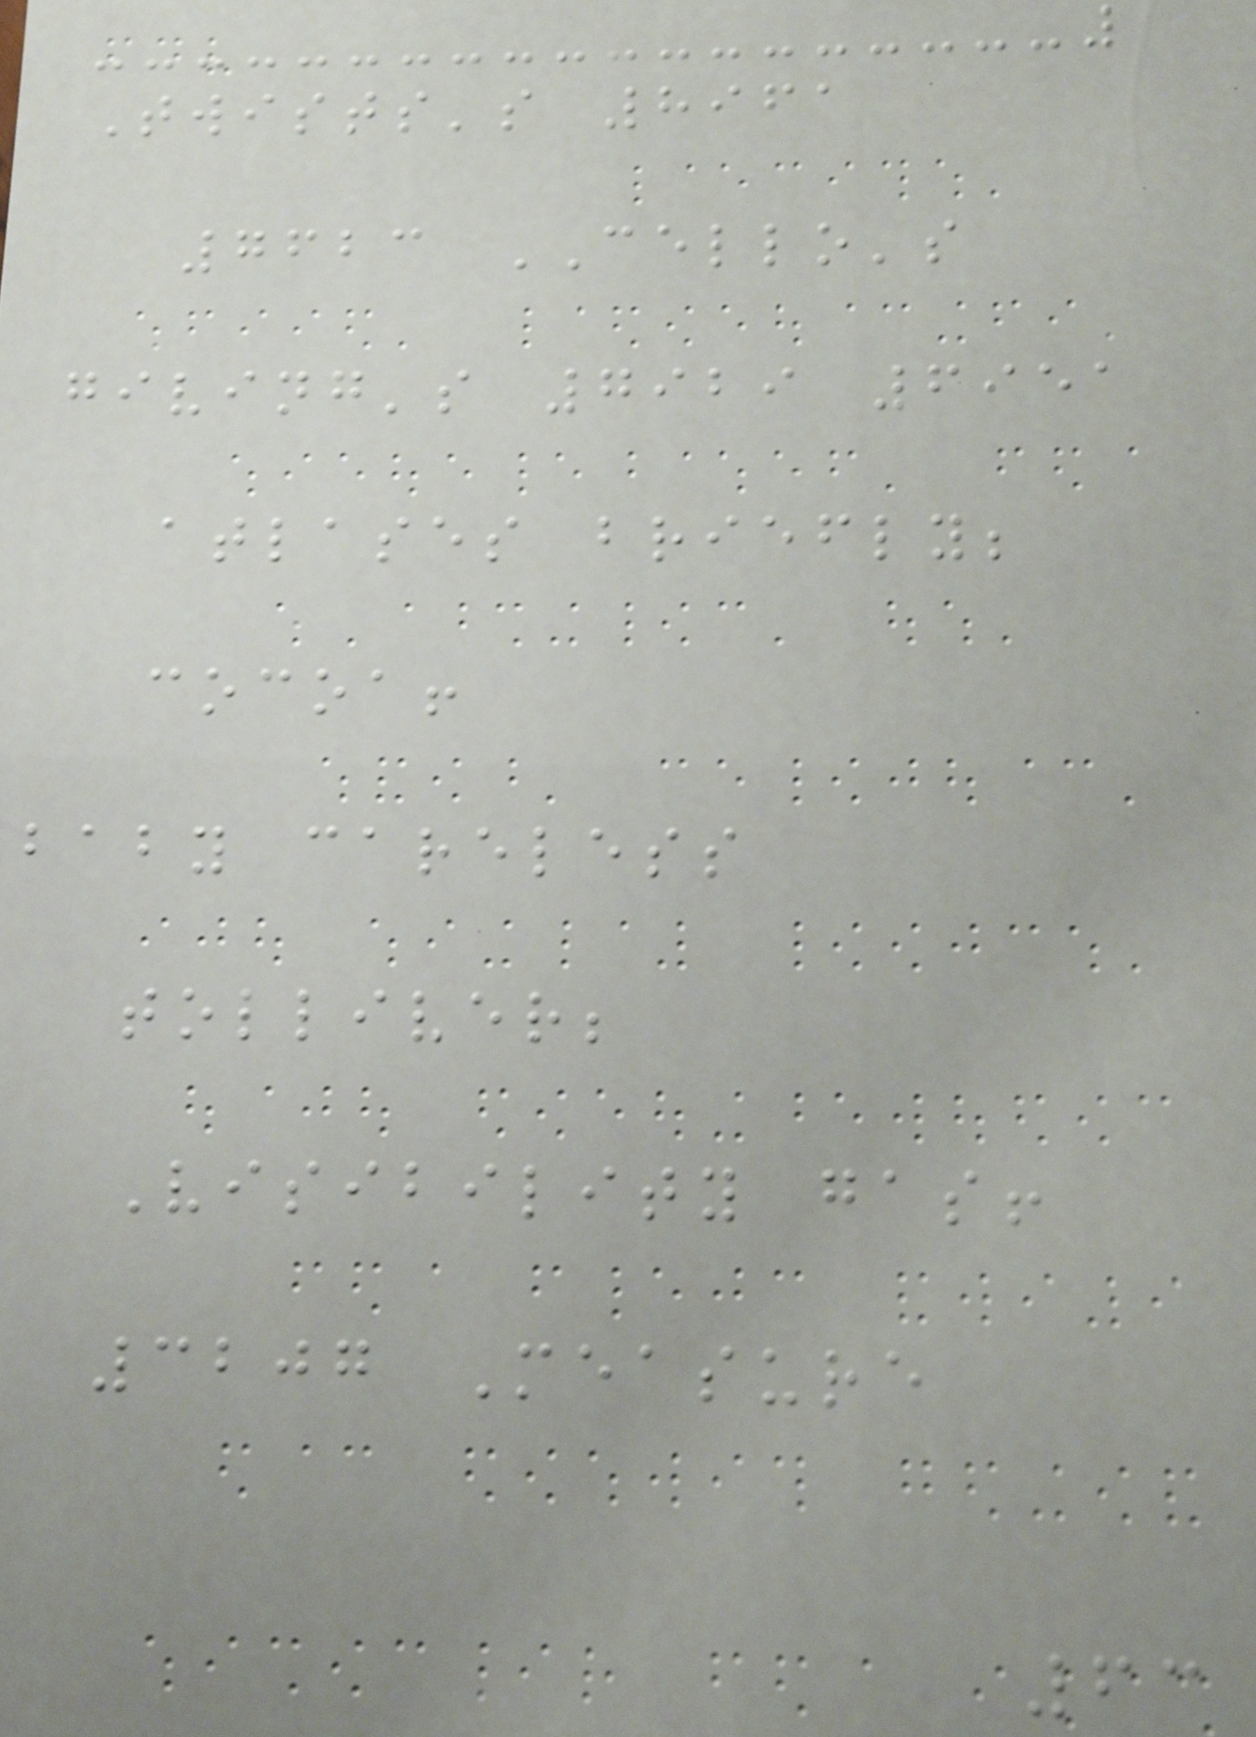Twists's 8961
7623 CELLO's
giving's 7929 6951
atlases briefly;
cocoa!
baby careless
tolliver;
Visibility gas!
3207 Measure
63
